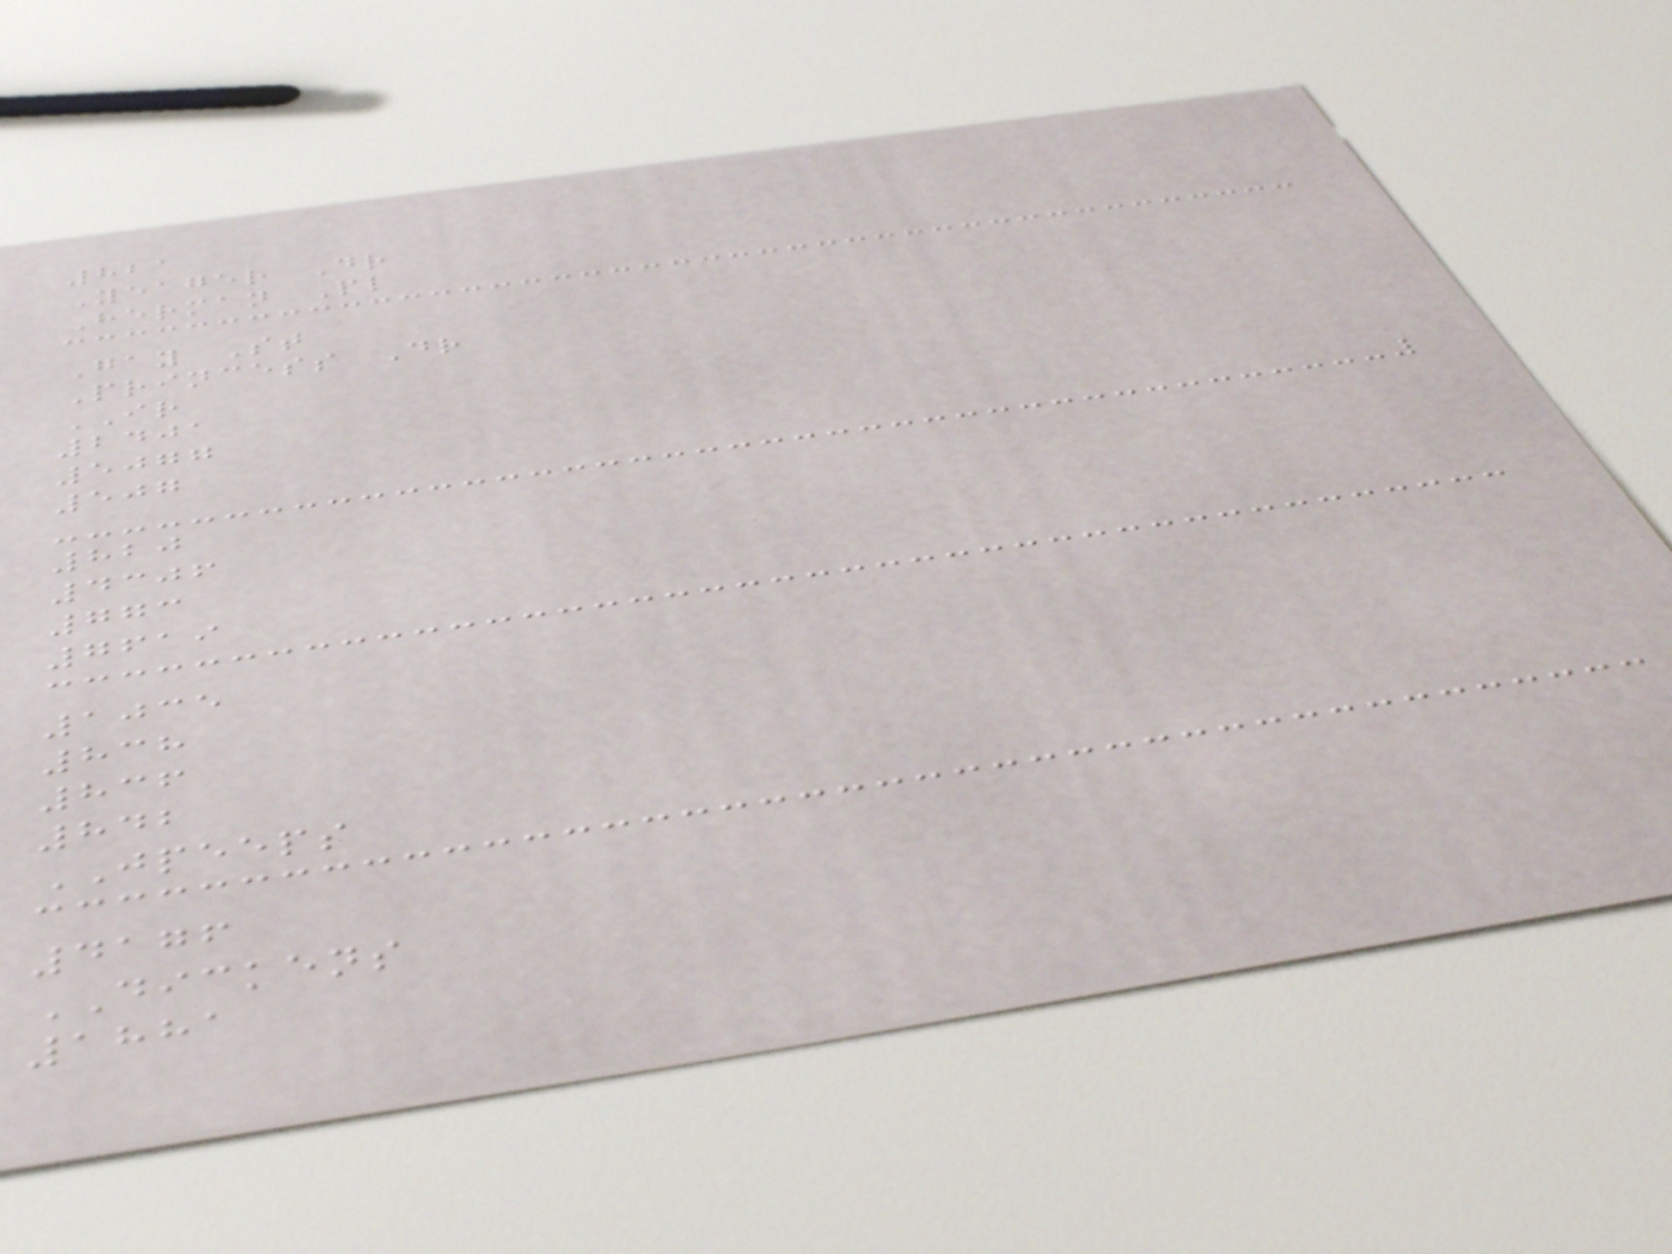821
Yeager Dr
Herman Pl
Gay St
Princess Dr
IR
2401
5077
507
820
4306
773
7619
1035
838
836
842
JPEEPS
4176
DICKENS
1881
